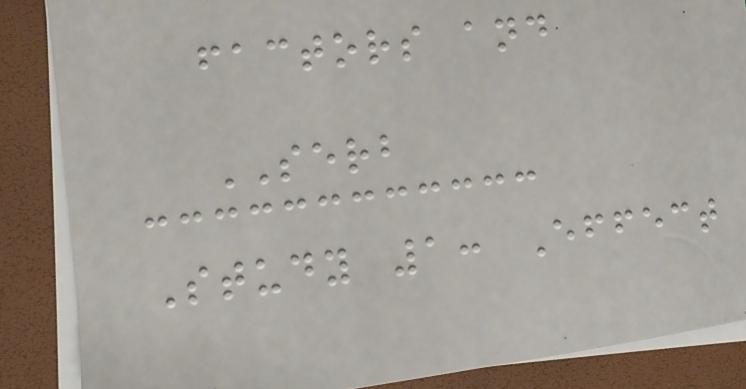factors and
SERB
Study 1: Effect
